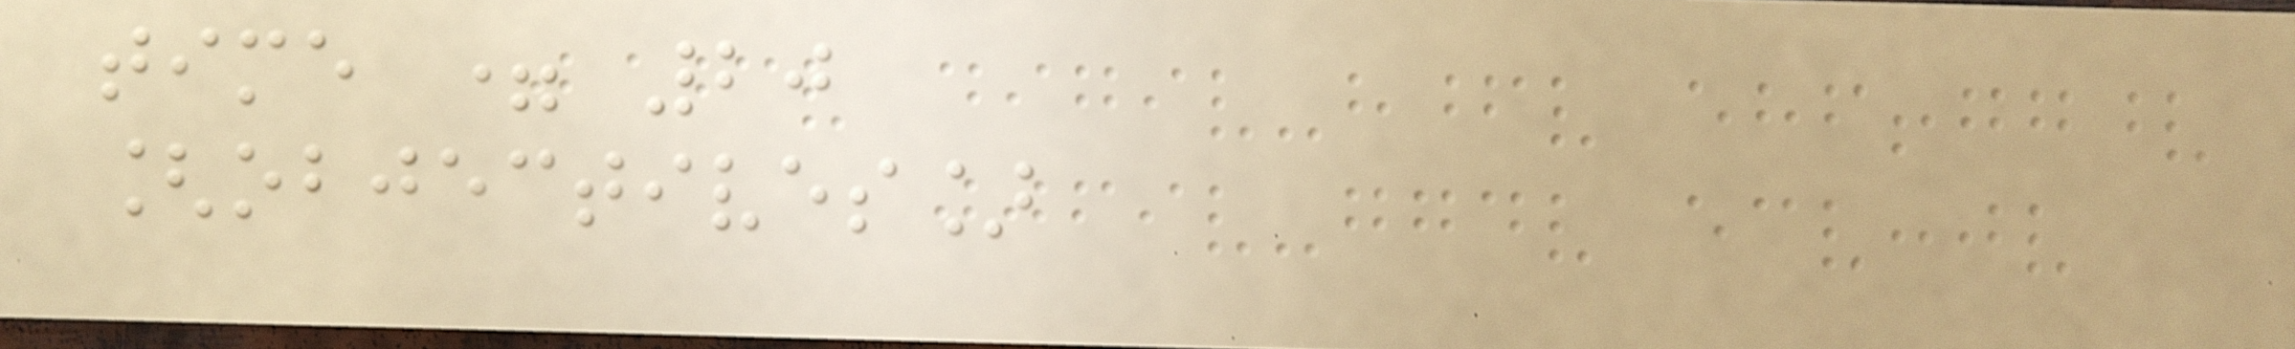time = 20
[objectives]
